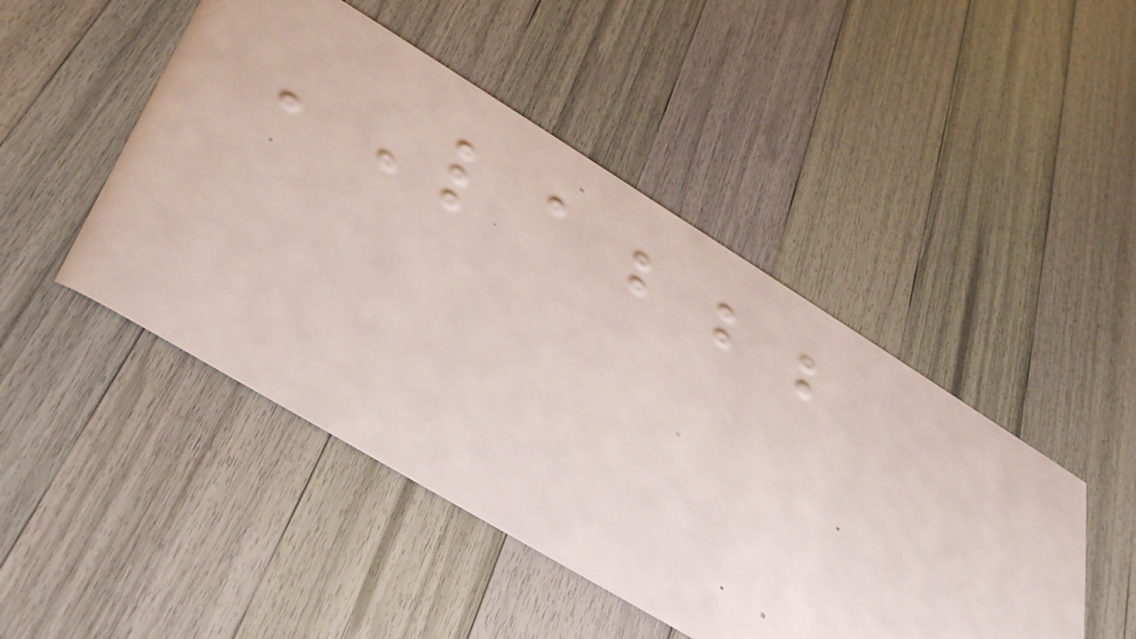LABBB
